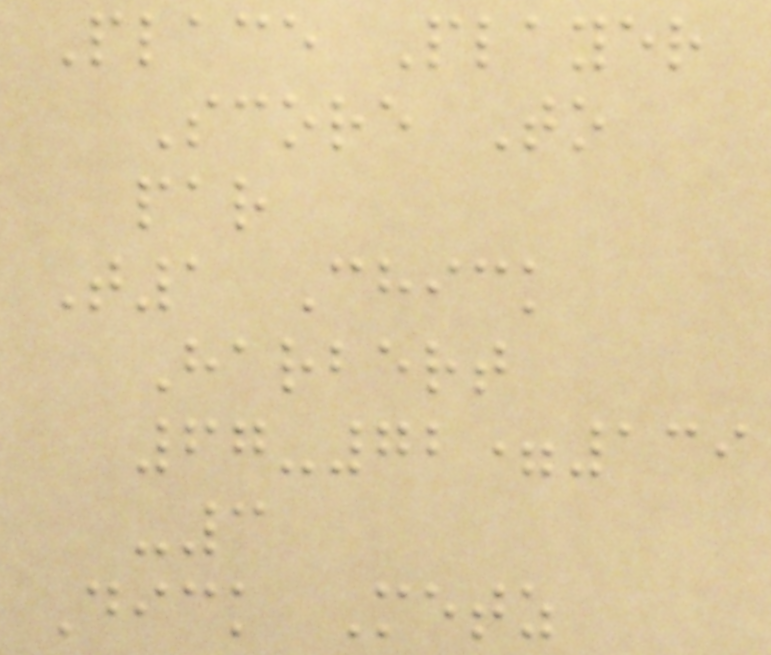Place Player
Score To
par
T1 Chick
Harbert
67-72=139
-3
Dick Metz
